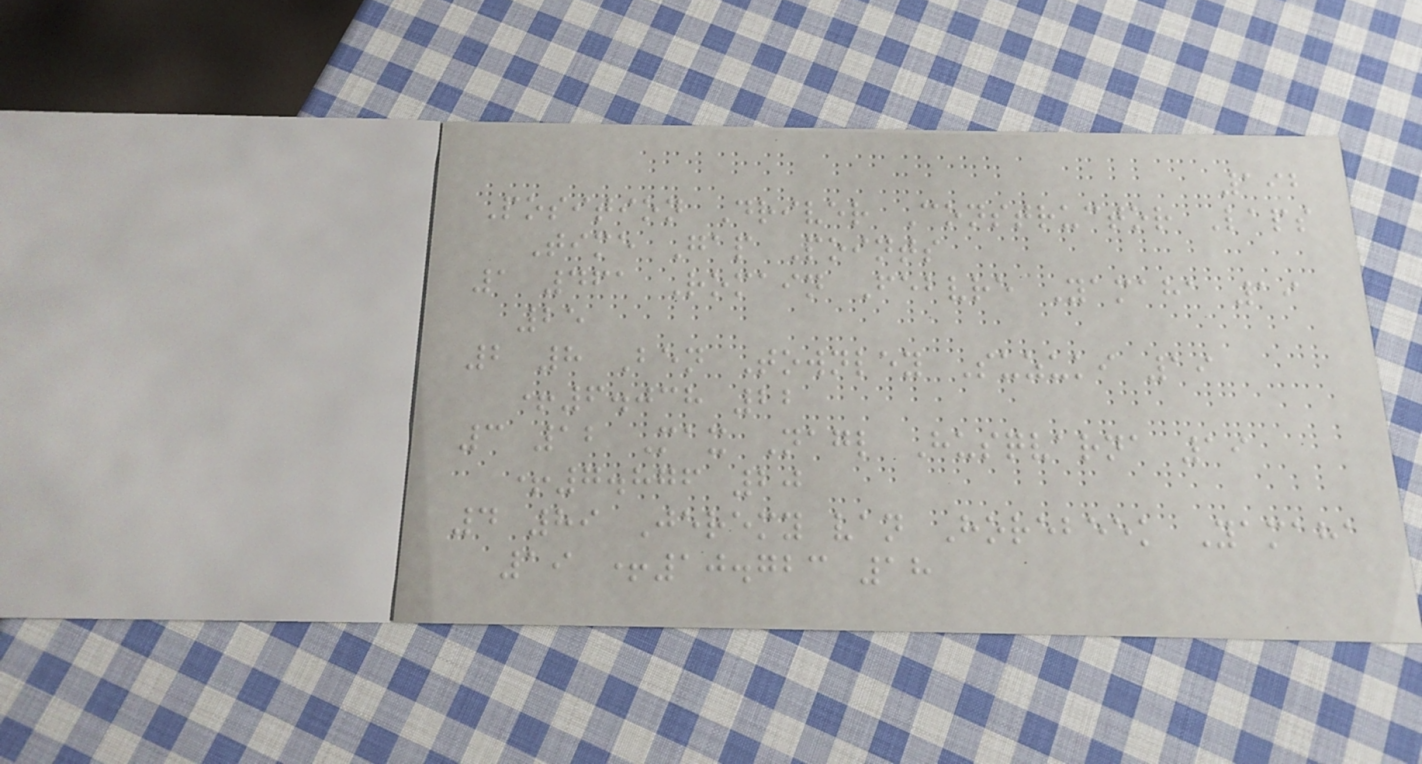192
Position Driver Constructor Laps
Time Gap Points
1 461 Romain Febvre Yamaha 19
25
2 8 Ben Townley Suzuki 19
+6.038 22
3 12 Max Nagl Husqvarna 19
+7.876 20
4 89 Jeremy van Horebeek Yamaha
19 +10.723 18
